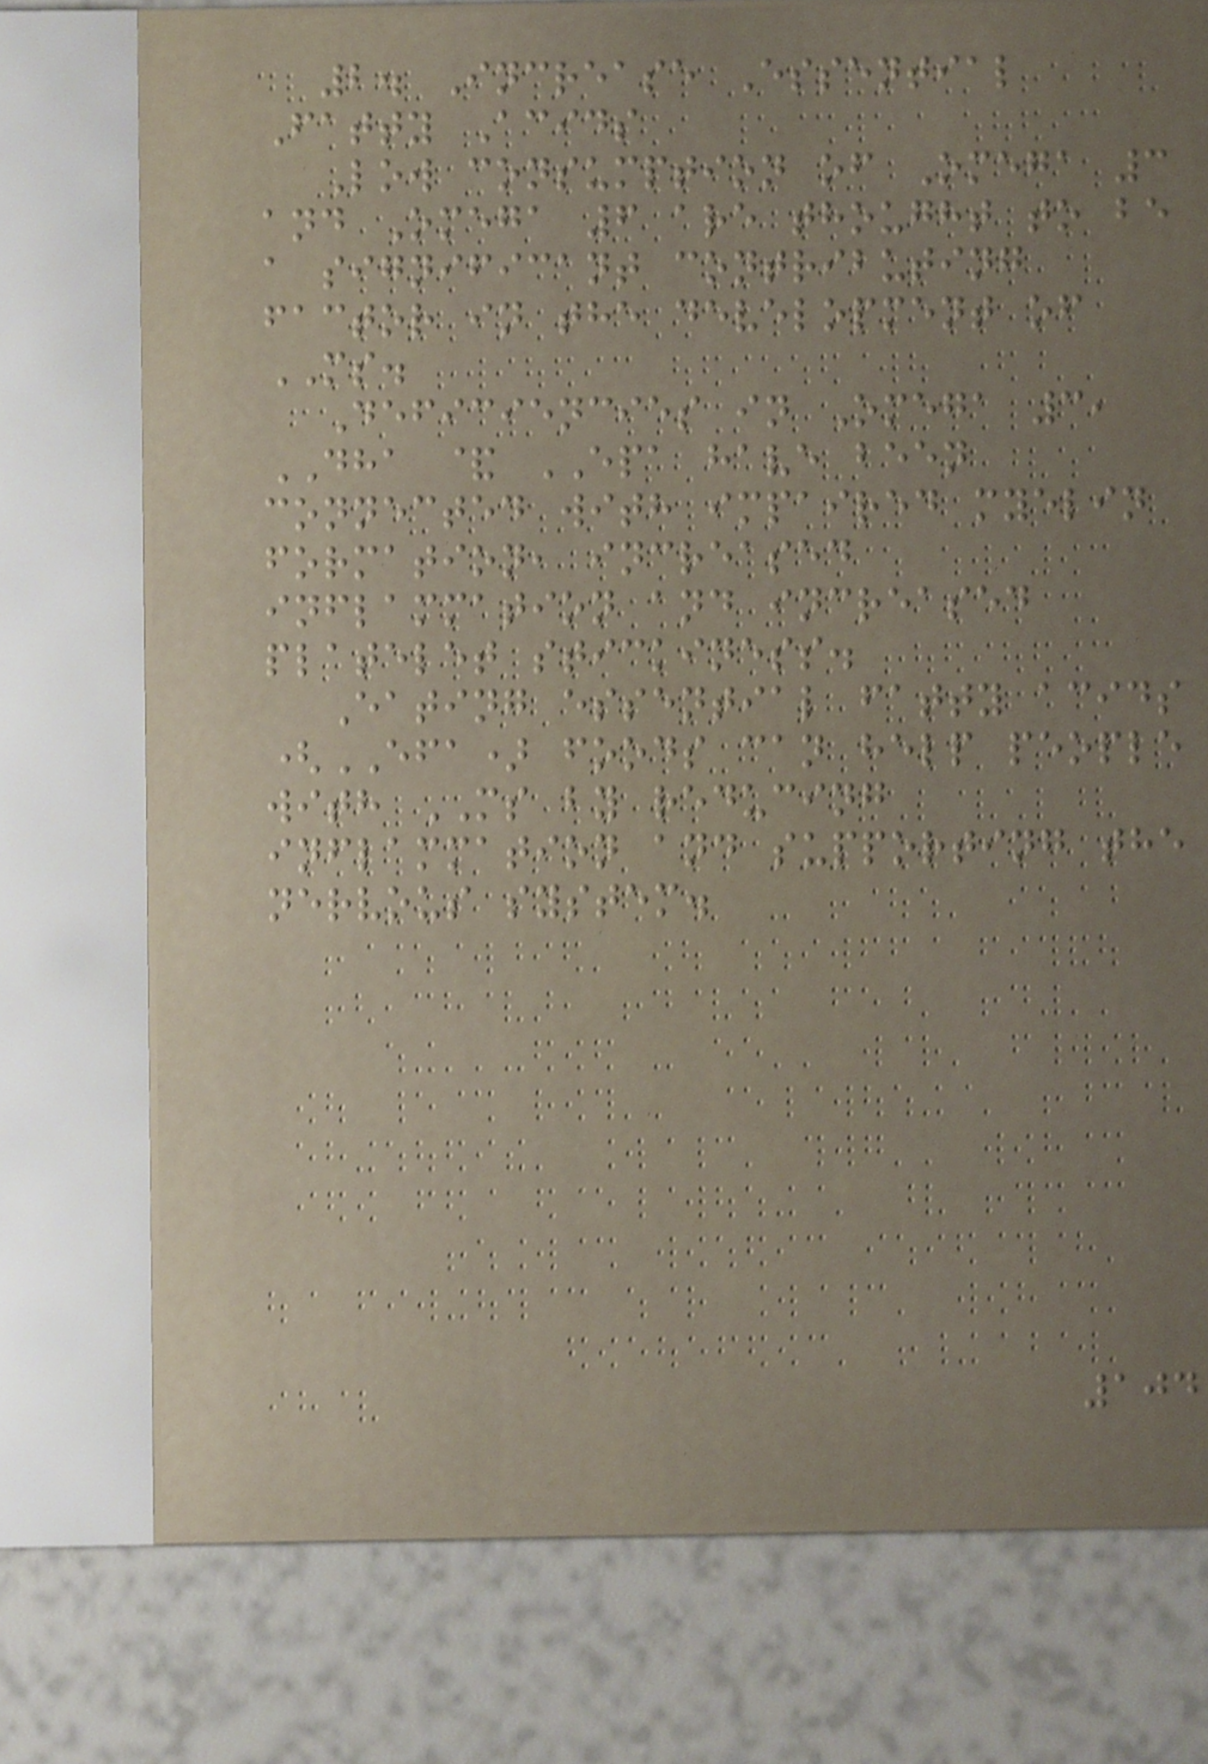2. Increase Essential
Fatty Acids
Low consumption of Omega 3
and Omega 6 are thought to be
a significant contributing
factor in the development of
MS.
Deficiencies in Omega 3,
DHA & EPA have been
connected with impaired myelin
formation, increased
inflammation and increased
platelet stickiness.
Eating essential fatty acids
(EFA) foods can help people
with MS by reducing
inflammation and supporting the
nervous system.
104
